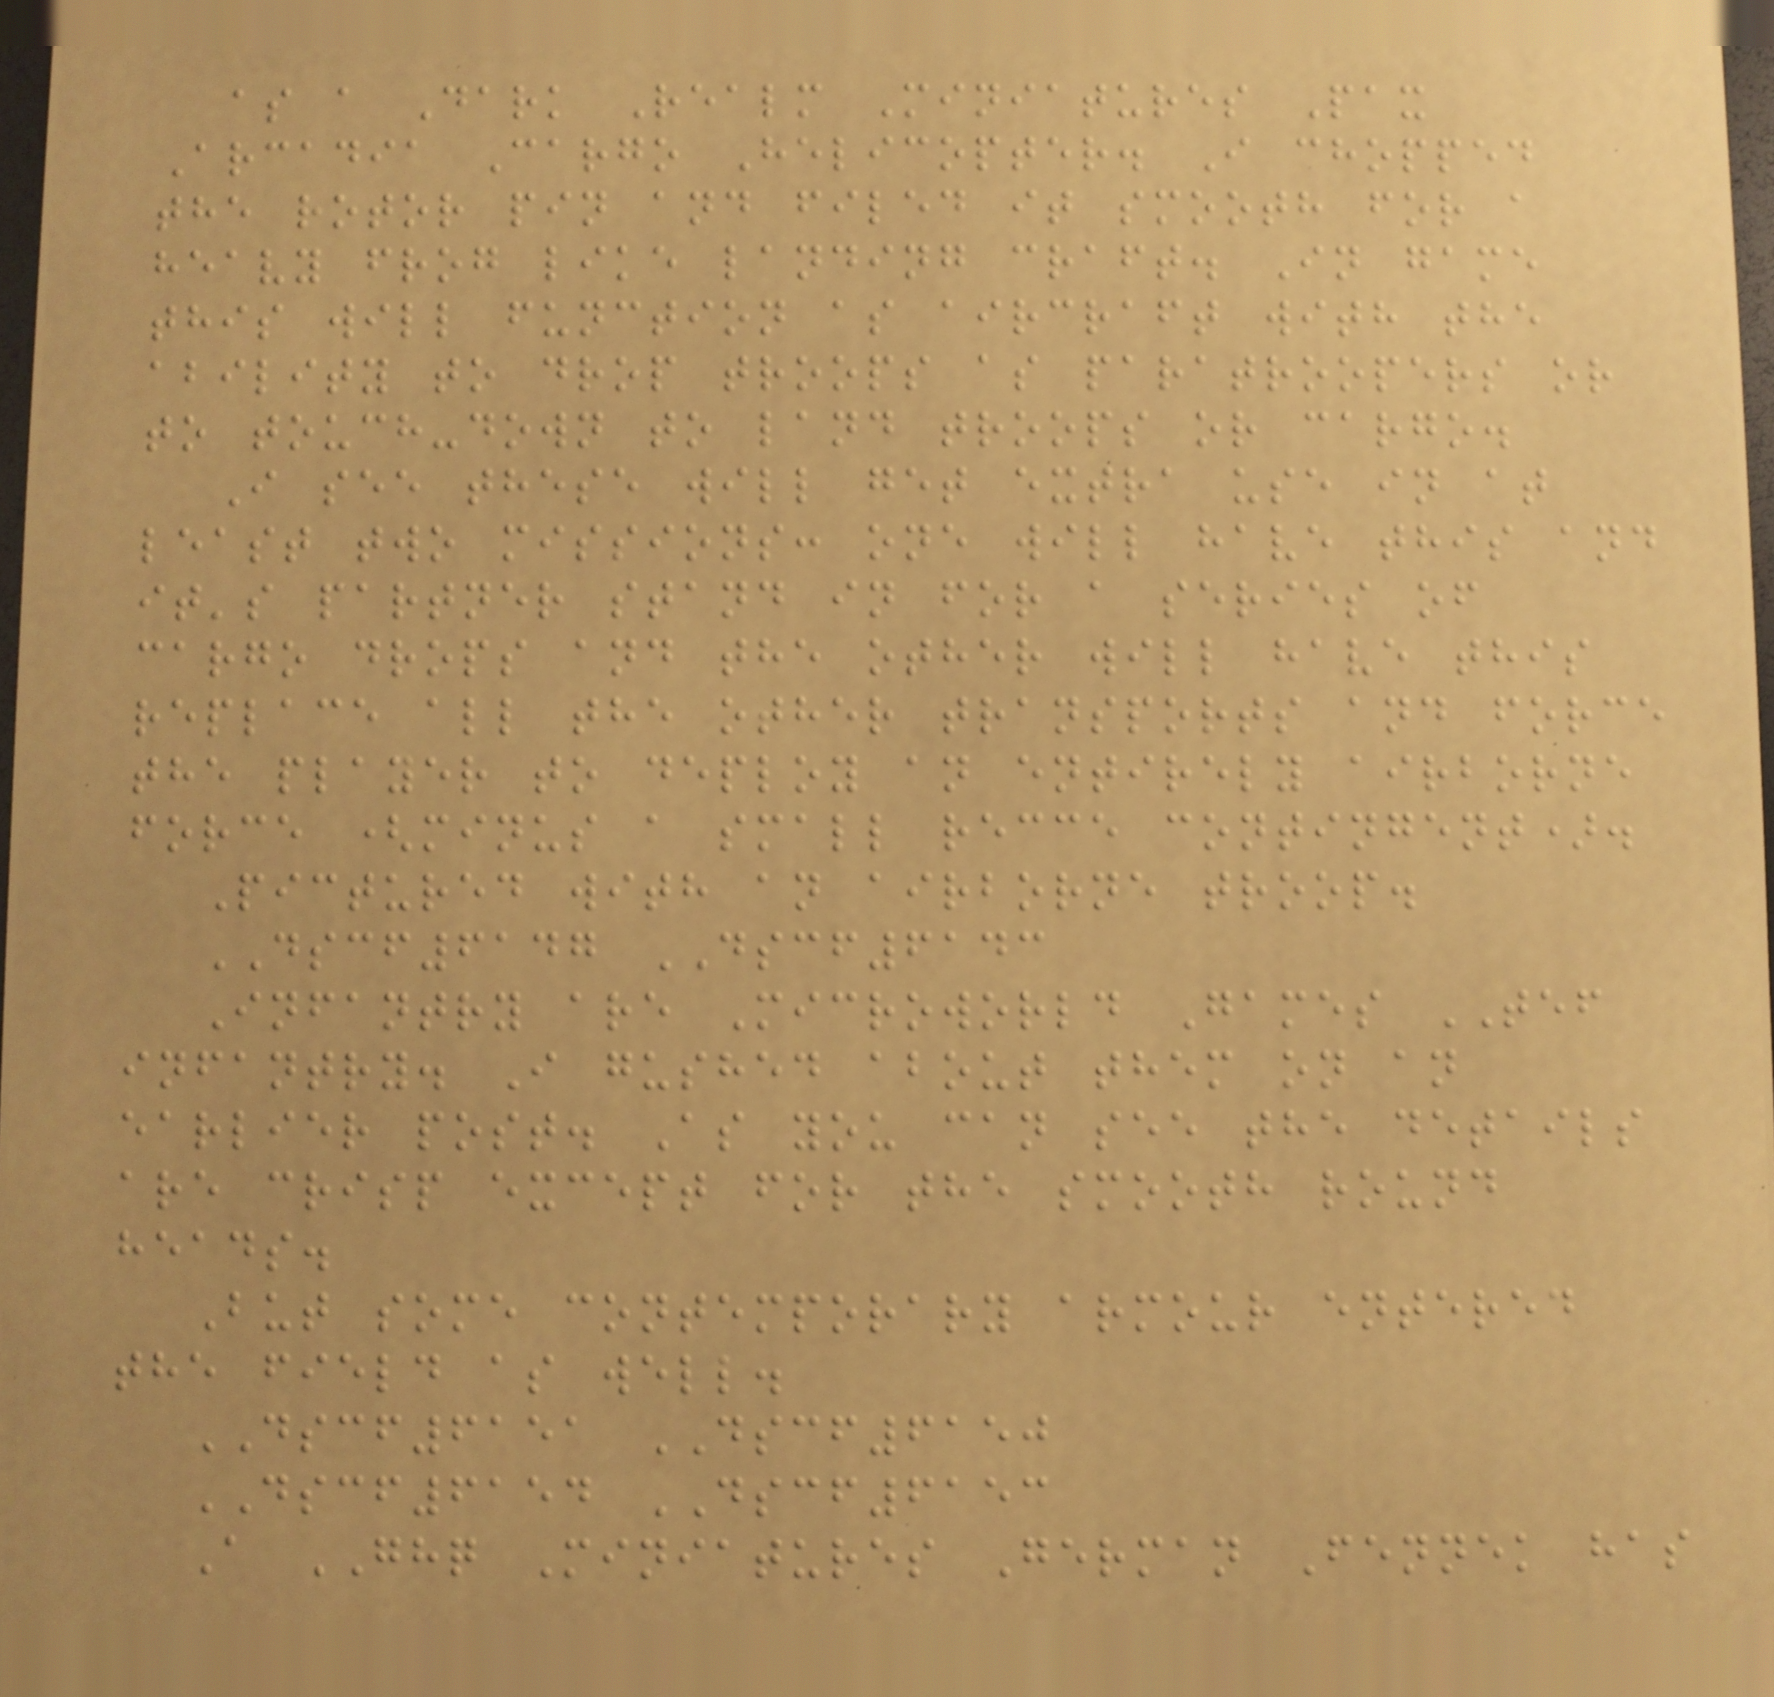as a Dark Realm Miniatures Pax
Arcadia Cargo Helicopter. I chopped
the rotor pin and filed it smooth for a
heavy frog like landing craft. In game
this will function as aircraft with the
ability to drop troops as paratroopers or
to touch-down to land troops or cargo.
I see these will get extra use in at
least two missions: one will have this and
it's partner stand in for a series of
cargo drops and the other will have this
replace all the other transports and force
the player to deploy an entirely airborne
force (minus a small recce contingent).
Pictured with an airborne troop.
DSCF6147 DSCF6143
Infantry are Microworld Games TEF
infantry. I gushed about them on an
earlier post. As you can see the details
are crisp except for the smooth round
heads.
But some contemporary armour entered
the field as well.
DSCF6151 DSCF6150
DSCF6154 DSCF6153
A GHQ Miniatures German Fennek has
